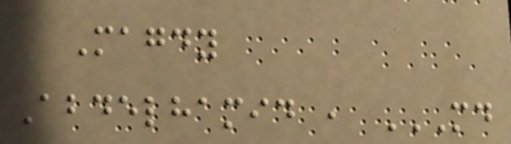Magdy
Abdelhamid , MD
